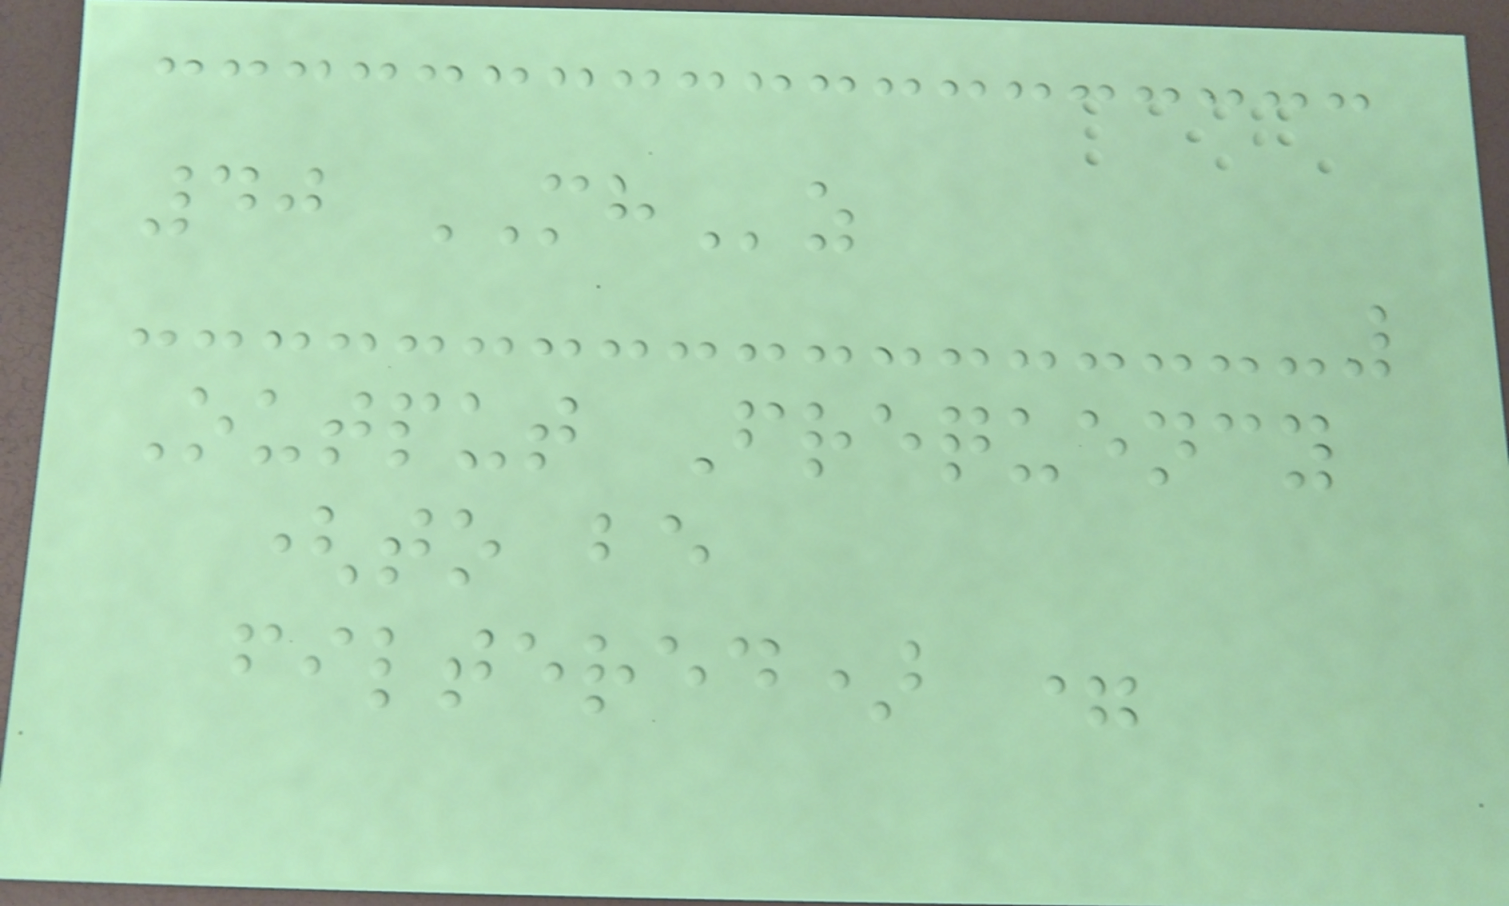40 MHz
Output Frequency
(to be
filtered) =
